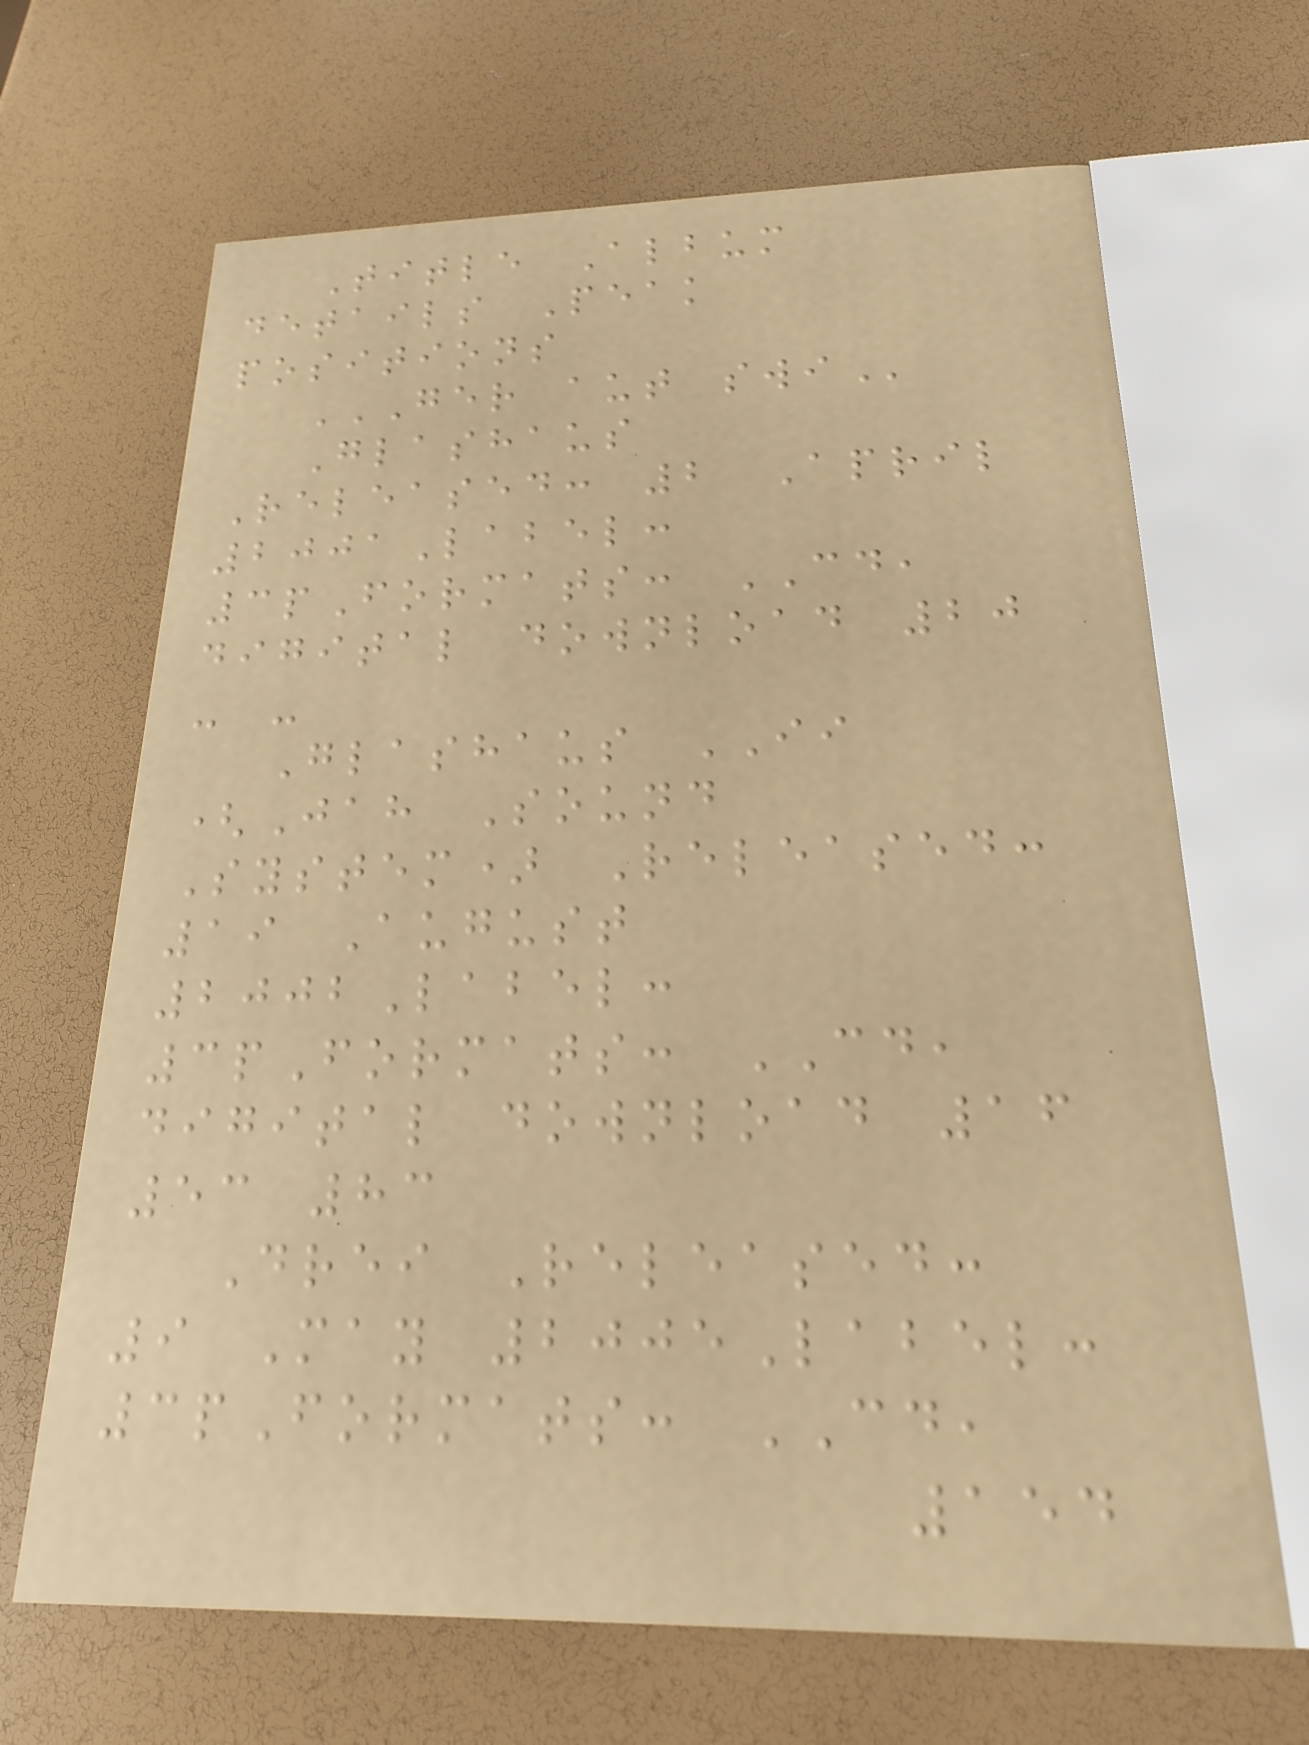Title Album
details Peak
positions
GER AUT SWI
Glashaus
Released: 2 April
2001Label:
3pFormats: CD,
digital download 20
- -
Glashaus II
(Jah Sound
System) Released:
19 August
2002Label:
3pFormats: CD,
digital download 16
53 83
Drei Released:
9 May 2005Label:
3pFormats: CD,
154
